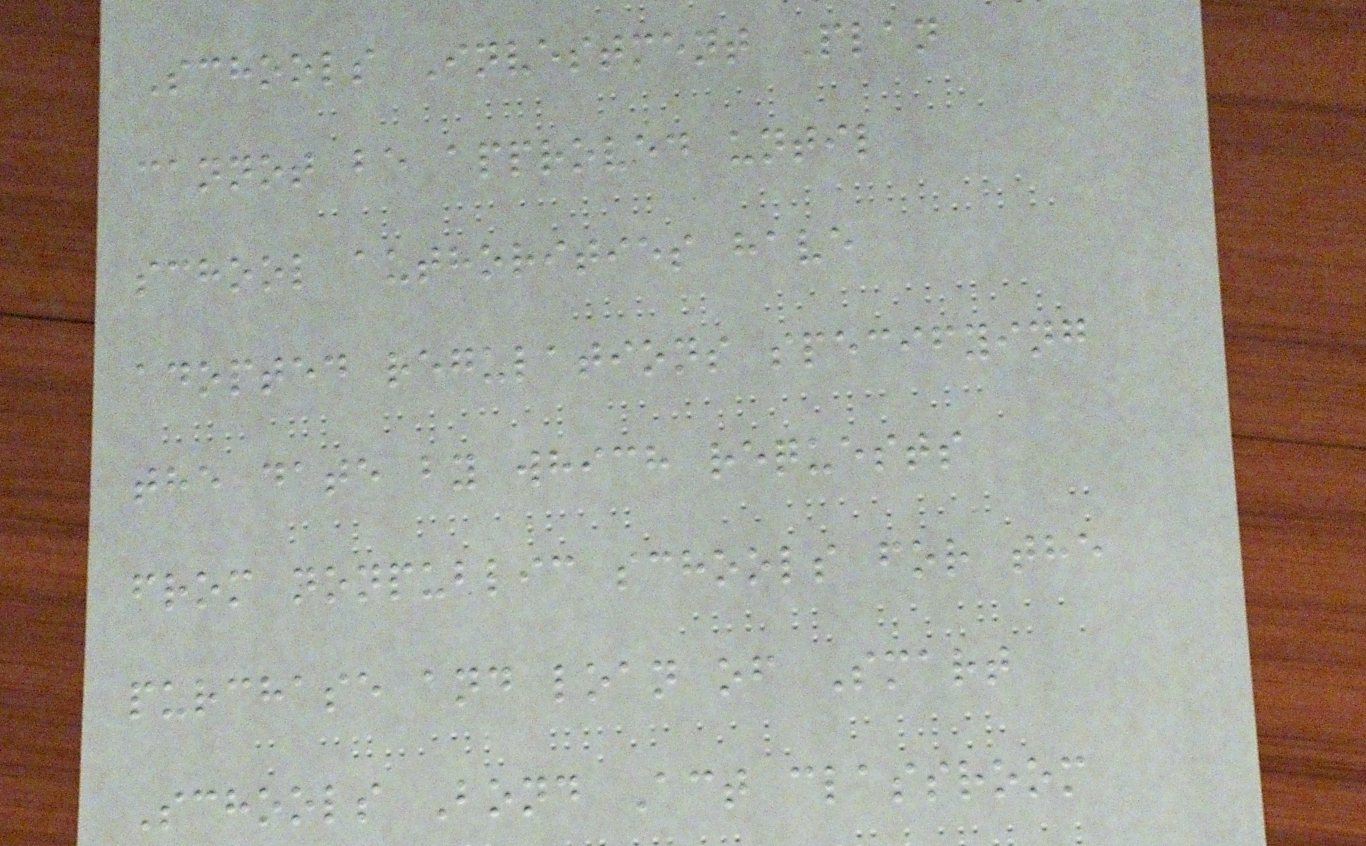Schools Investment Plan
cannot be approved until
school authorities have
adopted regulations specifying
the date by which requests
from nonpublic schools for the
purchase and loan of Smart
Schools Bond Act classroom
